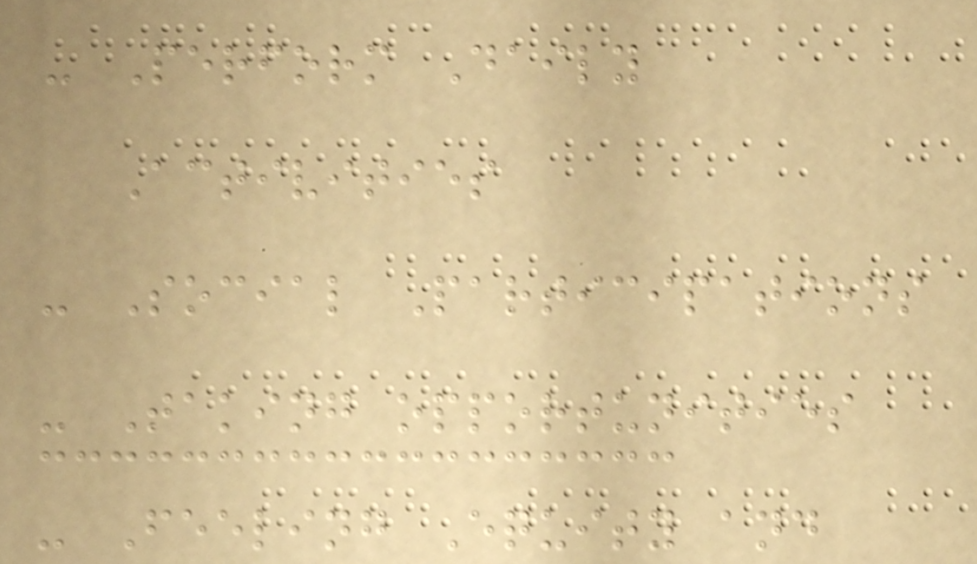- Perform Daily
Activities
- Social Participations
- Taking opportunities
- Feeling Equity and
